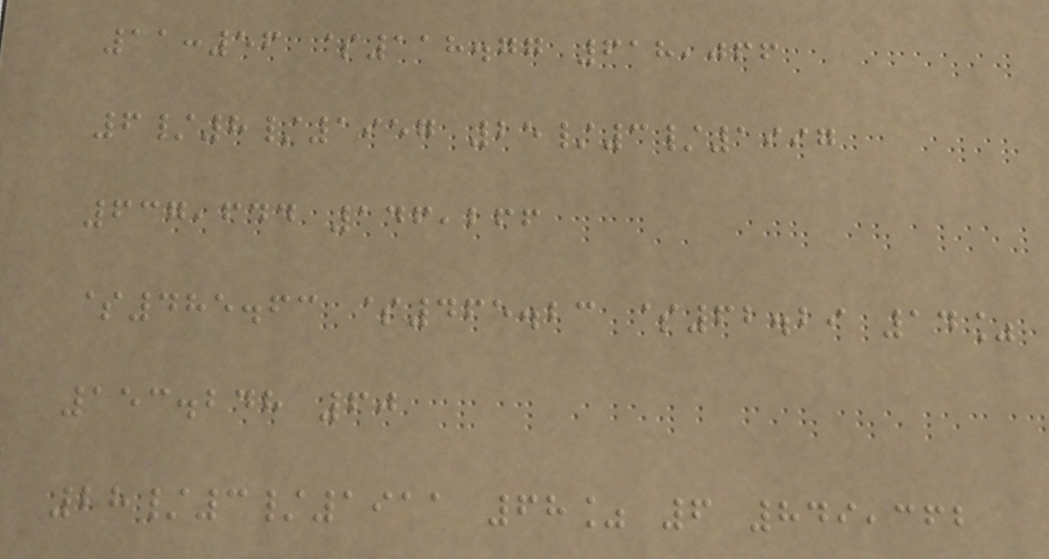11:56 $118.77 618,066
6/8/1957 25/3/1997
637,644 146,266
$485.63 $465.23 $62.29 14%
153.248 60
28/3/1911 68% 6 849,362
